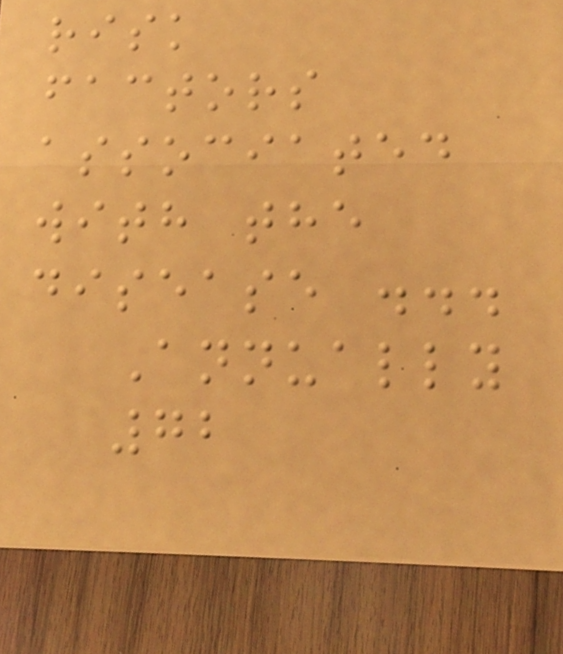risk
factors
associated
with the
disease ...
Annually
72
